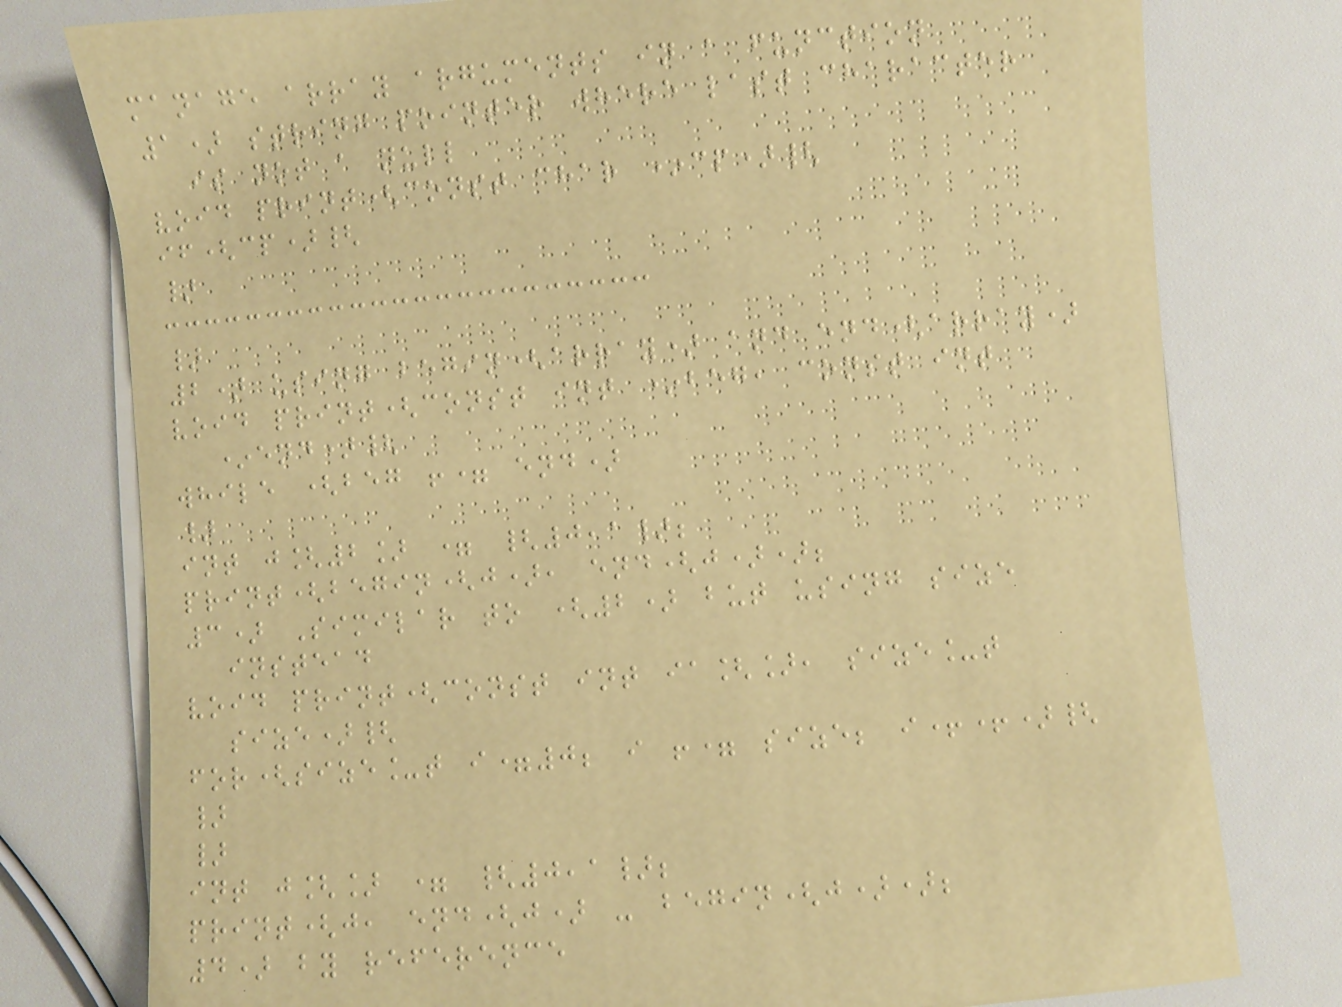manage array arguments in a function
1) string pointer where last character
is not a null
void print(const char *cp){
if(cp){
}
}
2) using begin(array) and end(array)
void print(const int *beg, const int
*end){
while (beg != end)
}
int j[2] = {0,1};
print(begin(j), end(j));
3) Similar to (2) but using size
instead
void print(const int ia[], size_t
size){
for(size_t i=0; i != size; i++){
}
}
int j[] = {0,1};
print(j, end(j) - begin(j));
4) by reference
